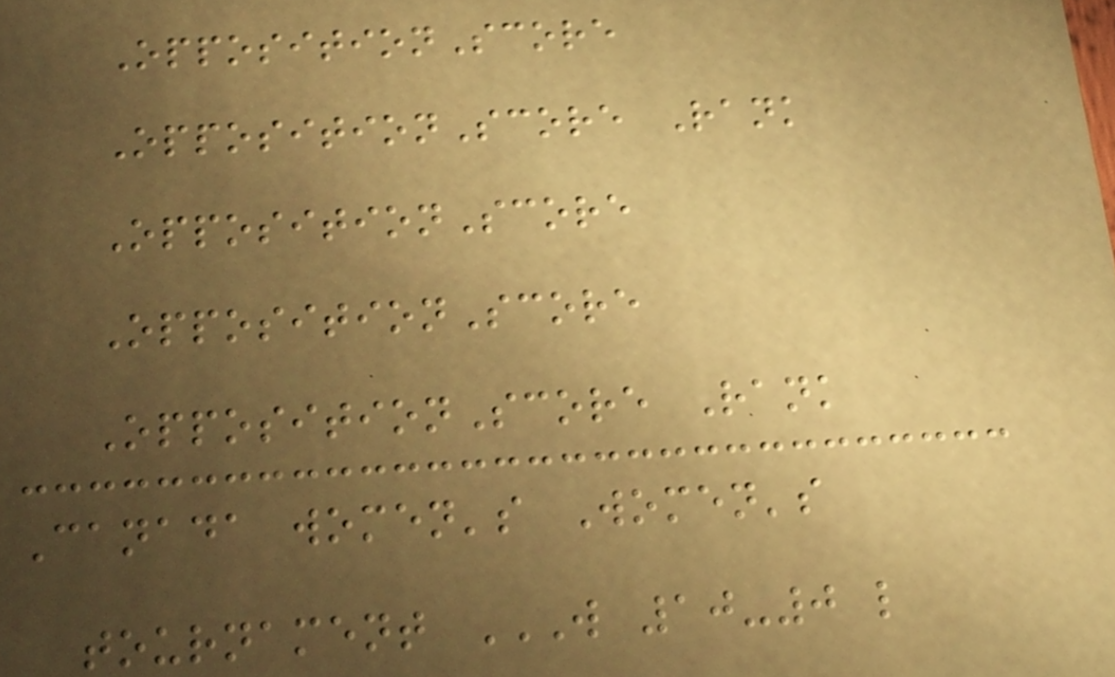OppositionScore
OppositionScore Rank
OppositionScore
OppositionScore
OppositionScore Rank
Canada women's Women's
tournament W 10-0 L
